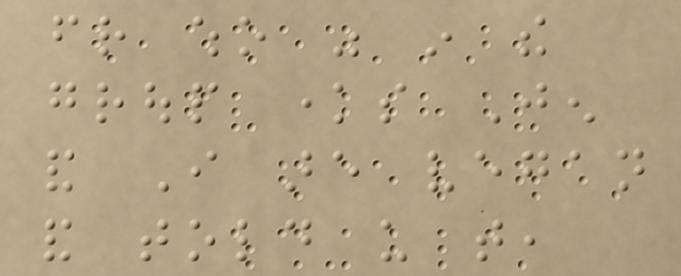friend who was in the
group knows Jen
and I are vegan
and told us that,
